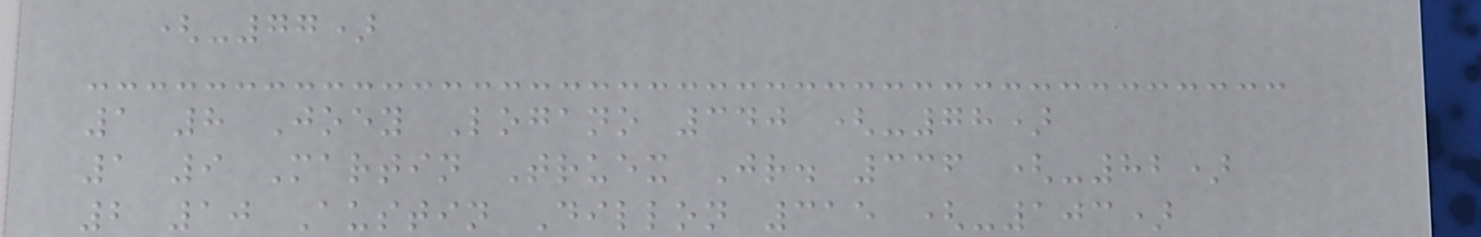(-77)
1 8 Joey Logano 340 (-78)
1 9 Martin Truex Jr. 336 (-82)
2 10 Austin Dillon 315 (-103)
